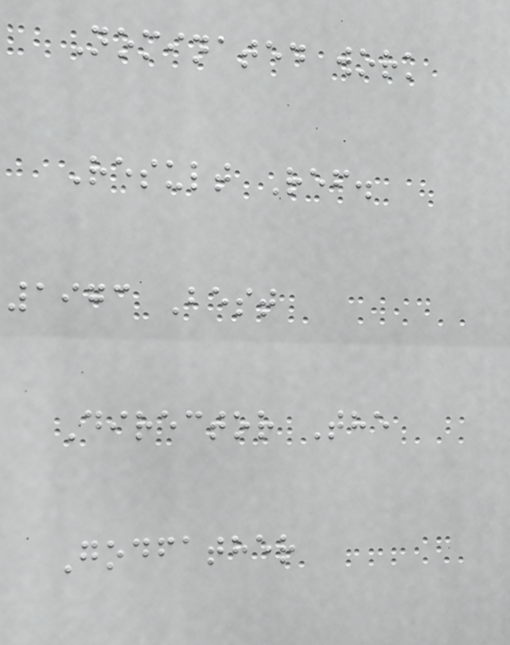Nominated work
Result Ref.
1973 Best
Director The
Godfather
